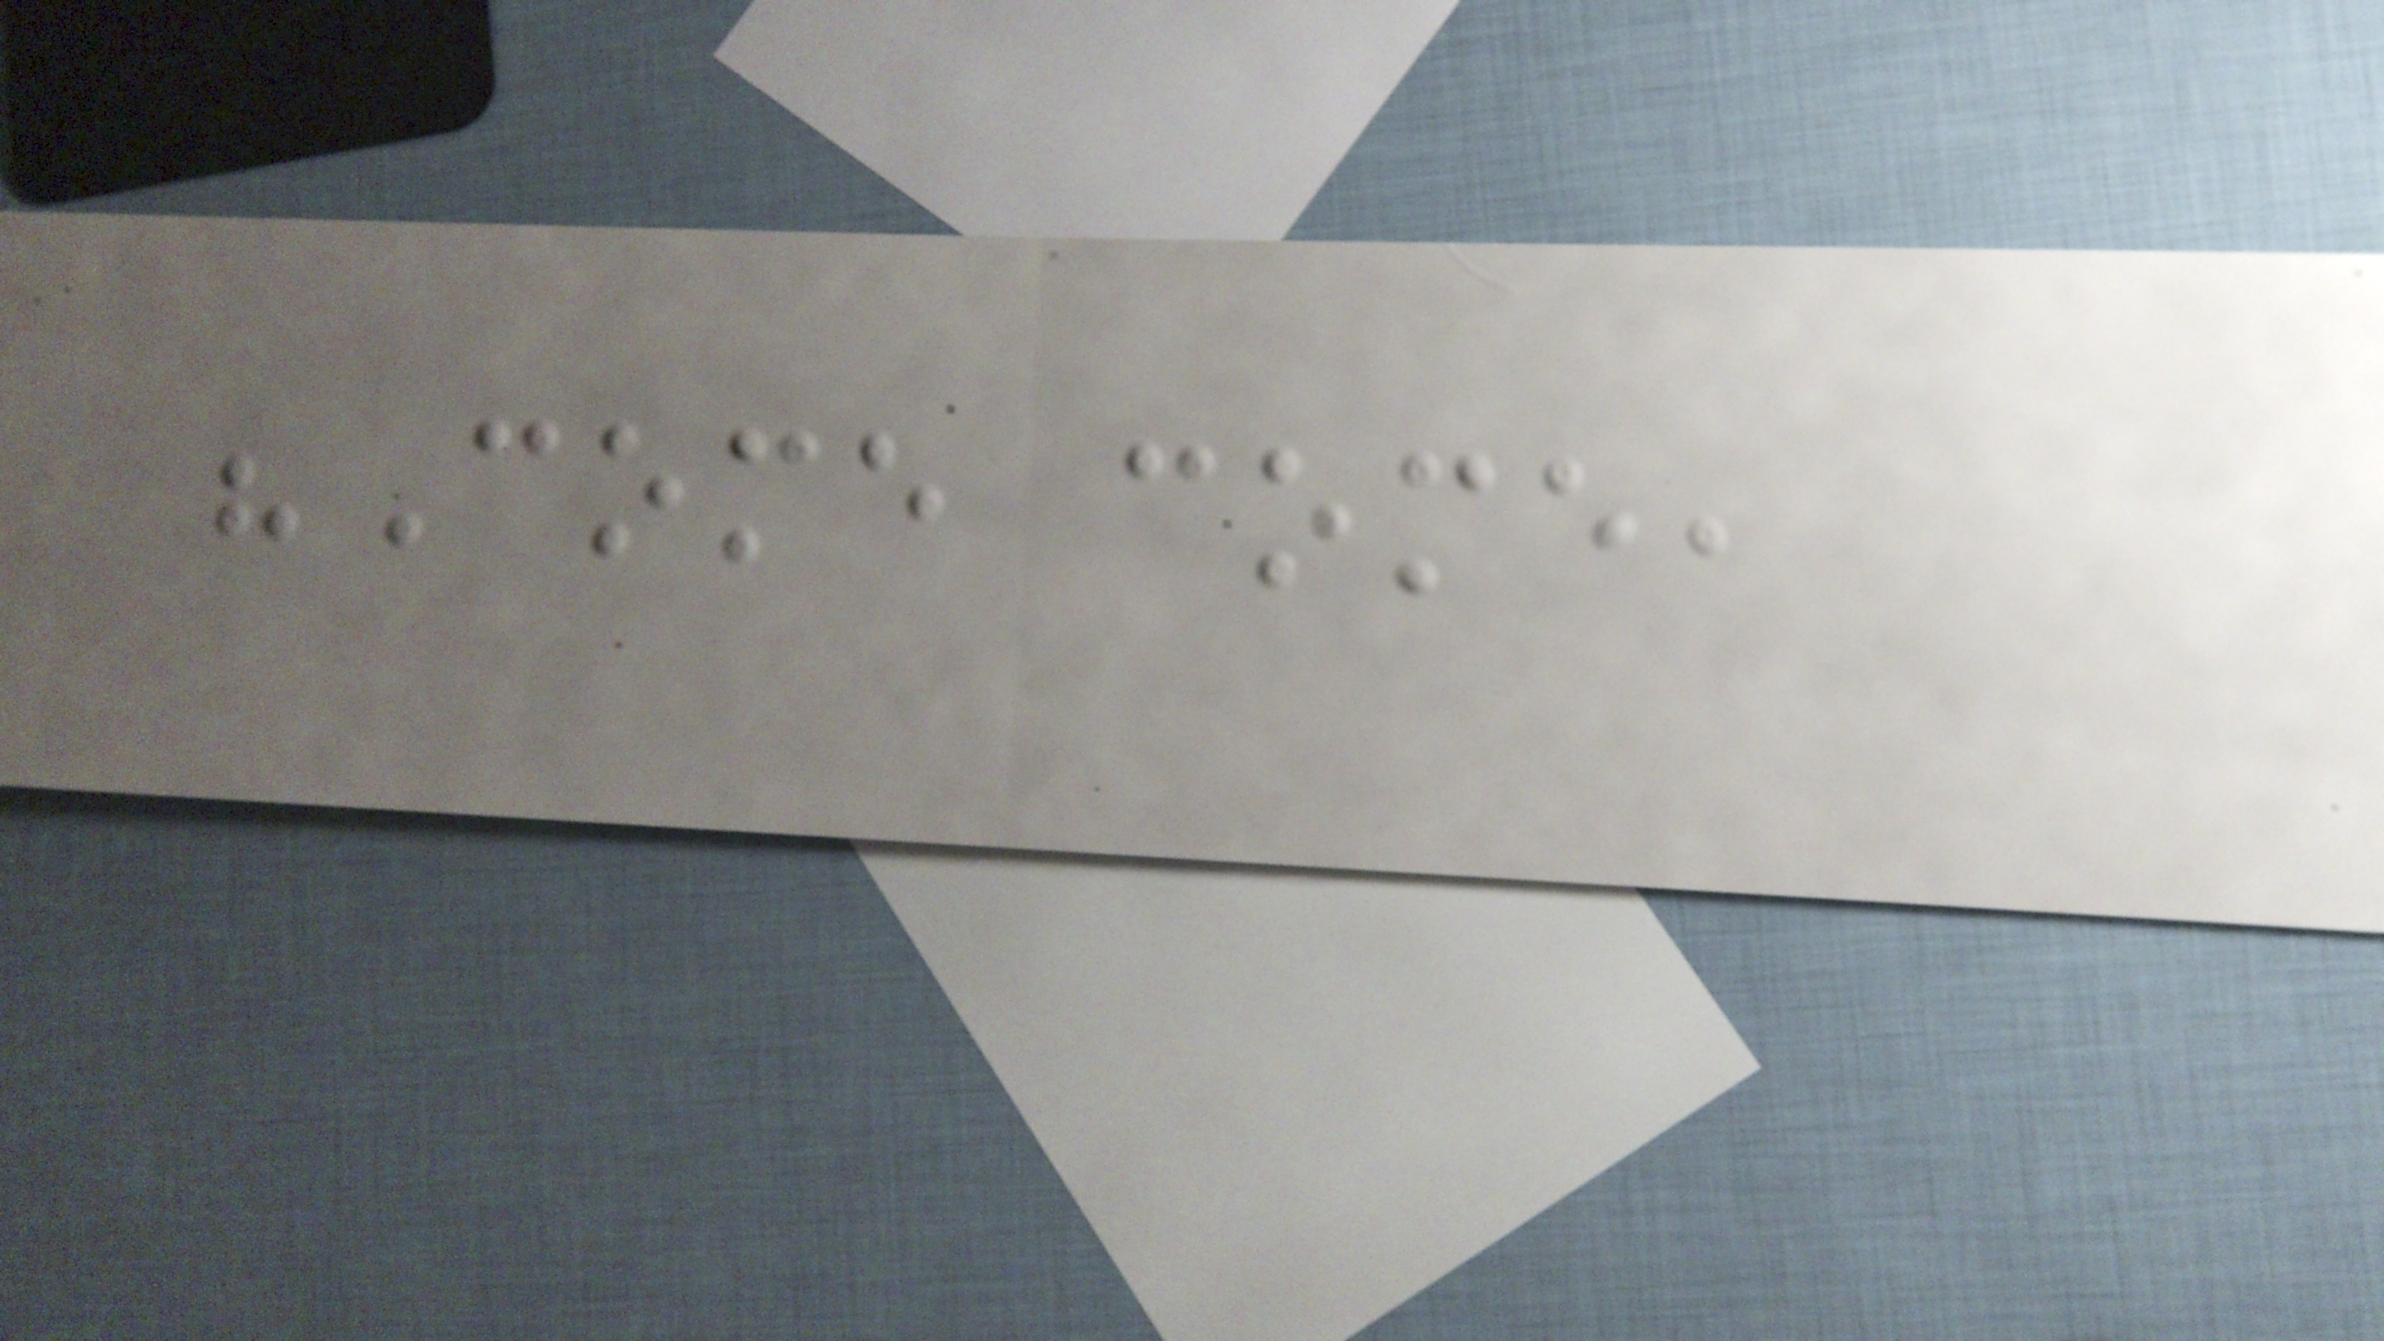"Come come,
